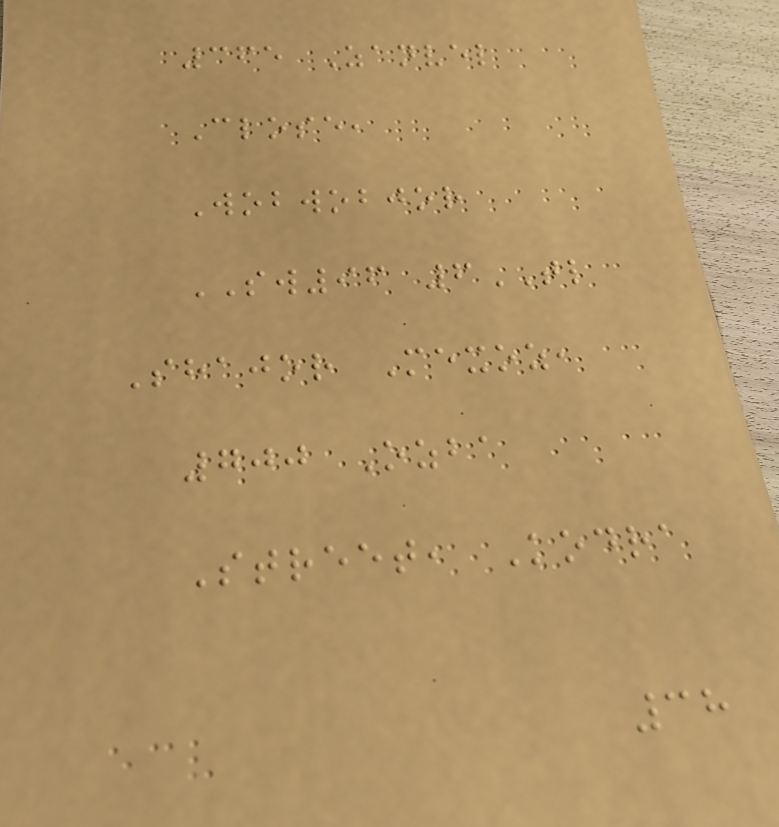365 Zanvel
Close,
Wobwobjor
SW96 6TL
Shajor Mexoz,
700 Ozba
Street, Kodra
38
